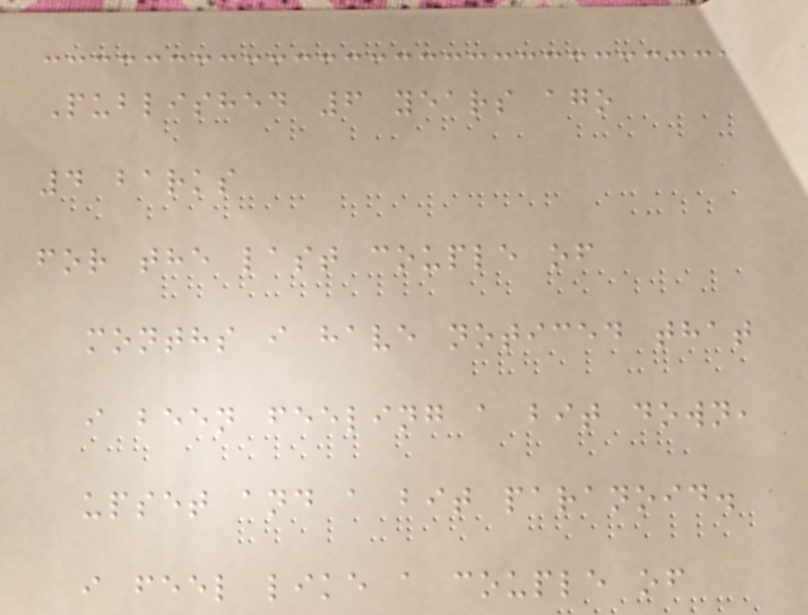Published 6 years ago
4 barks
for the last couple of
months i have noticed that
i been feeling a bit down,
upset and a bit paranoid.
i feel like a couple of
